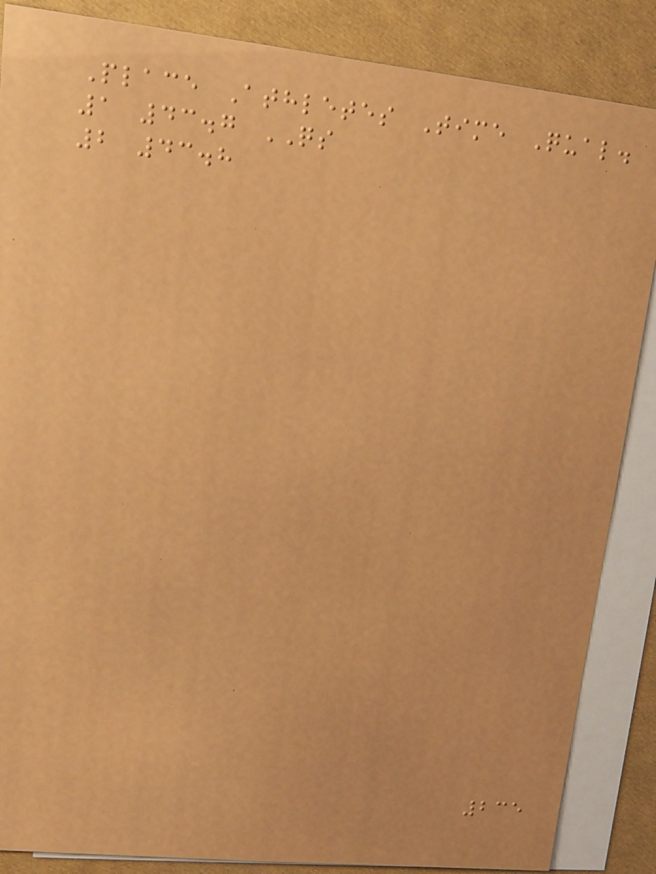Place Athletes Time Qual.
1 43.7 QS
2 43.8
235
